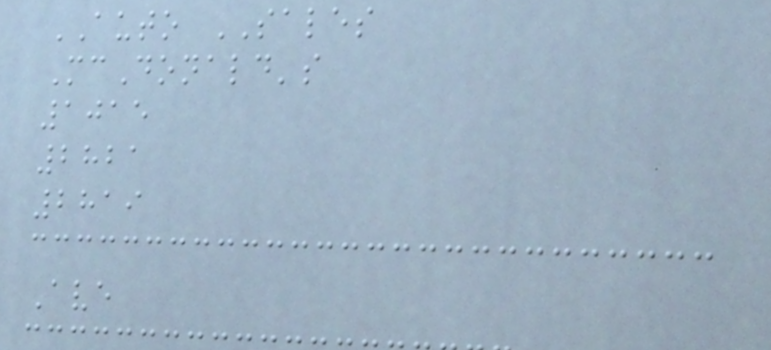AUTO SALES
McDonald's
1015
2821
2819
Ave
